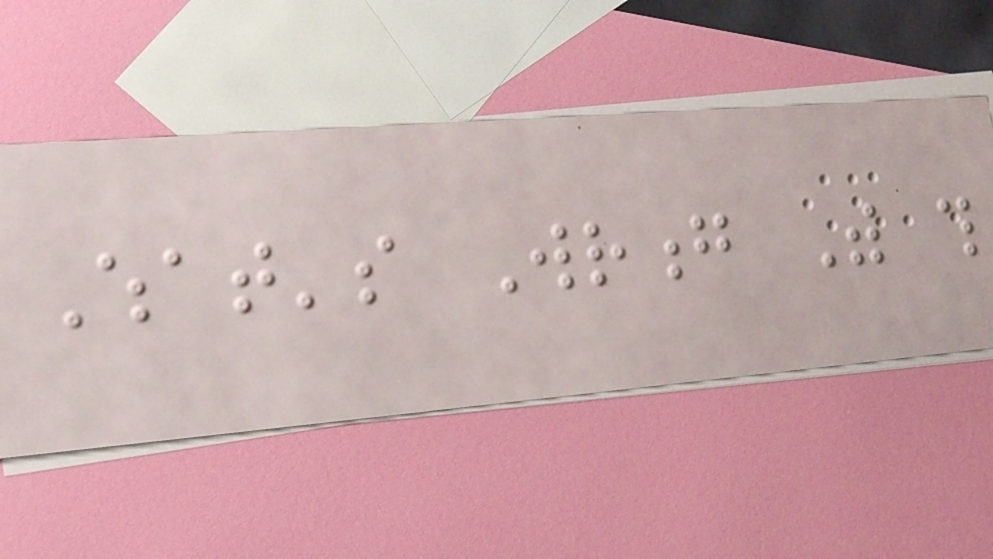What's Wrong With this
